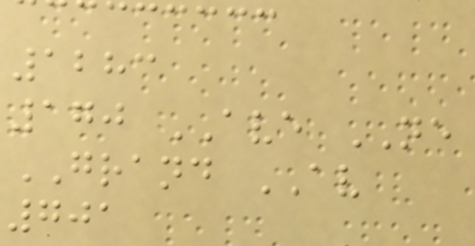1283
170 AVE NE
GRAND AV
701
